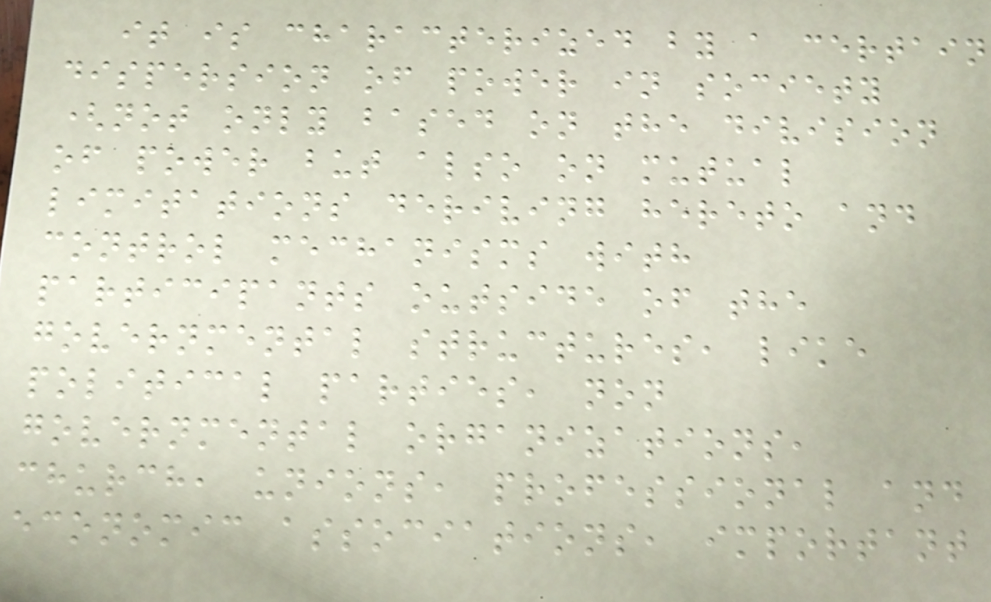it is characterized by a certain
dispersion of power in society
(not only based on the division
of power but also on mutual
limitations deriving hereto and
control mechanisms with
participants outside of the
governmental structures, like
political parties, non
governmental organizations,
church, unions, professional and
economic associations, important
